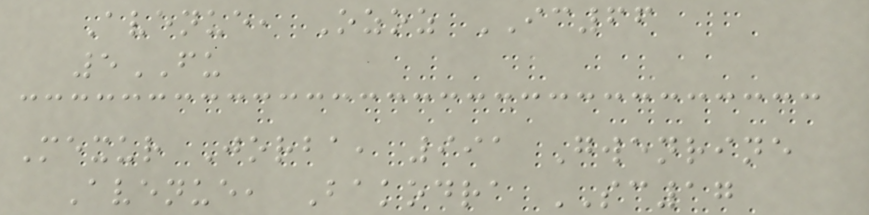Avenue, Ozoz IC66
5FU
Mexur Jorba, 991 Gwenrine
Avenue, Bakodra SC17
